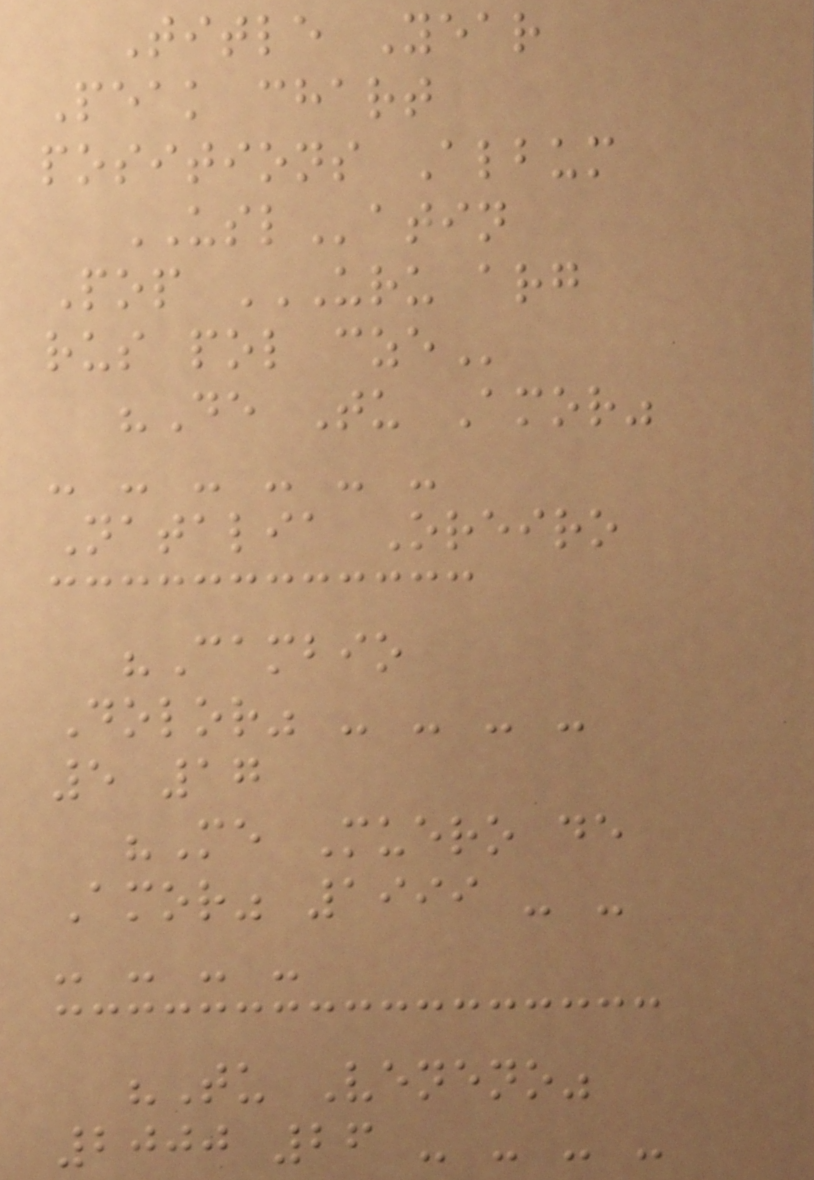Title Year
Peak chart
positions Album
USLatin
Pop URU ARG
RUS POL CZE
"De Tu Amor"
- - - - - -
Natalia Oreiro
"Cambio
Dolor" - - - -
5 17
"Me Muero de
Amor" 1999 - -
- - - -
"Tu Veneno"
2000 26 - - - -
